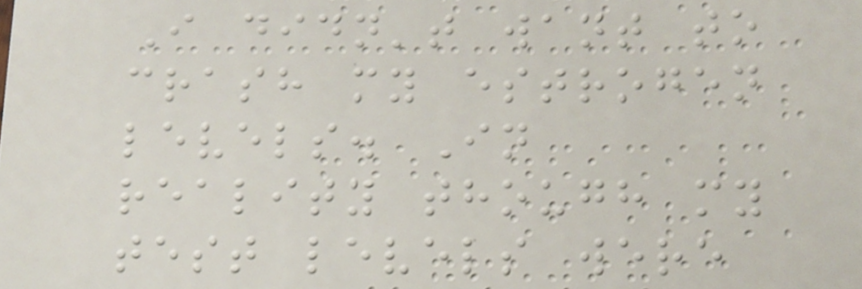I didn't want to
crash my estrogen
levels. In
reality though my
test levels were
